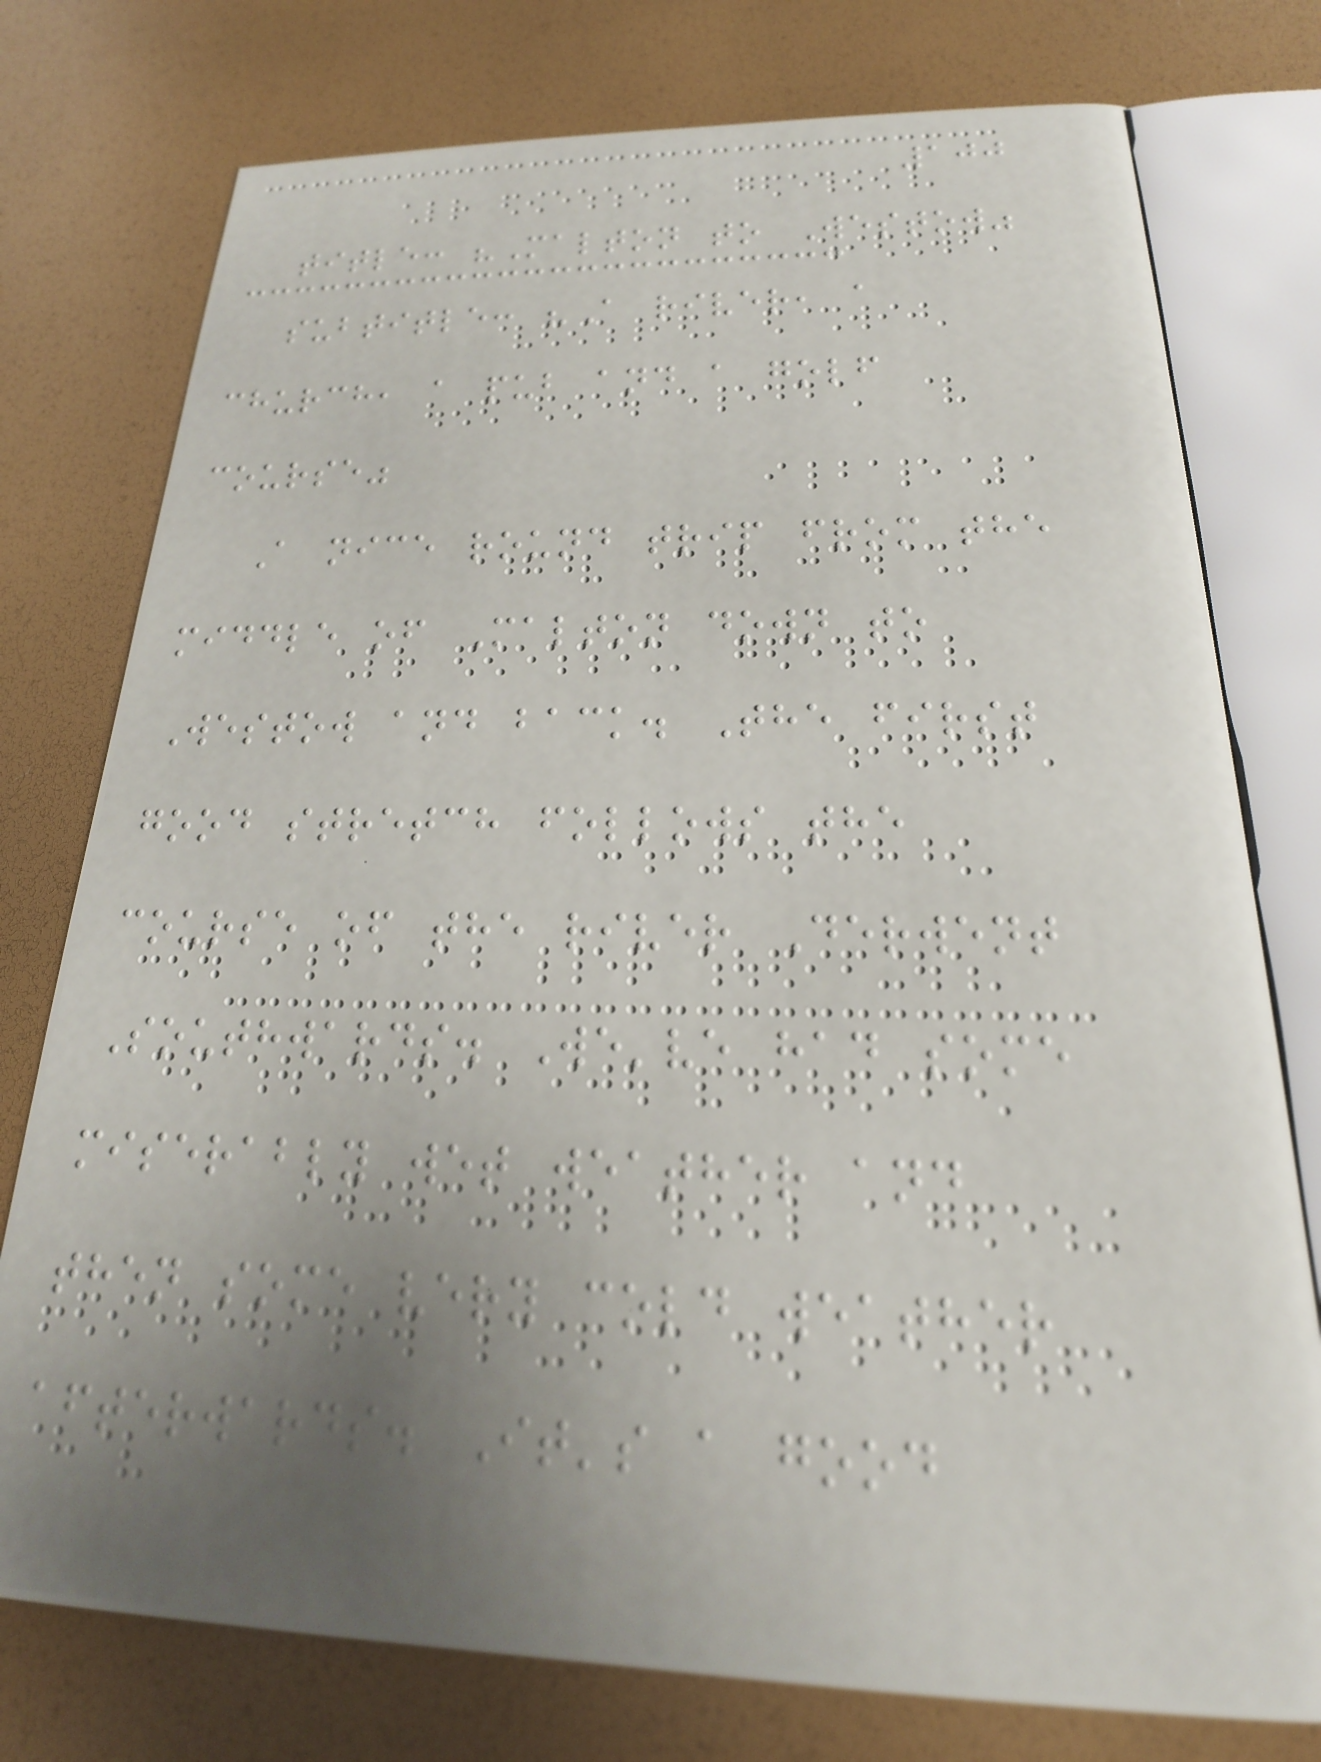100
title: "Malton to Westow"
subtitle: "A river, a
church, a pub and a golf
course"
A nice round trip from the
middle of Malton down to
Westow and back. The first
good stretch follows the
course of the river Derwent
Southwards. We've had some
miserably wet weather and
then some very cold weather
afterwards. It's a good
